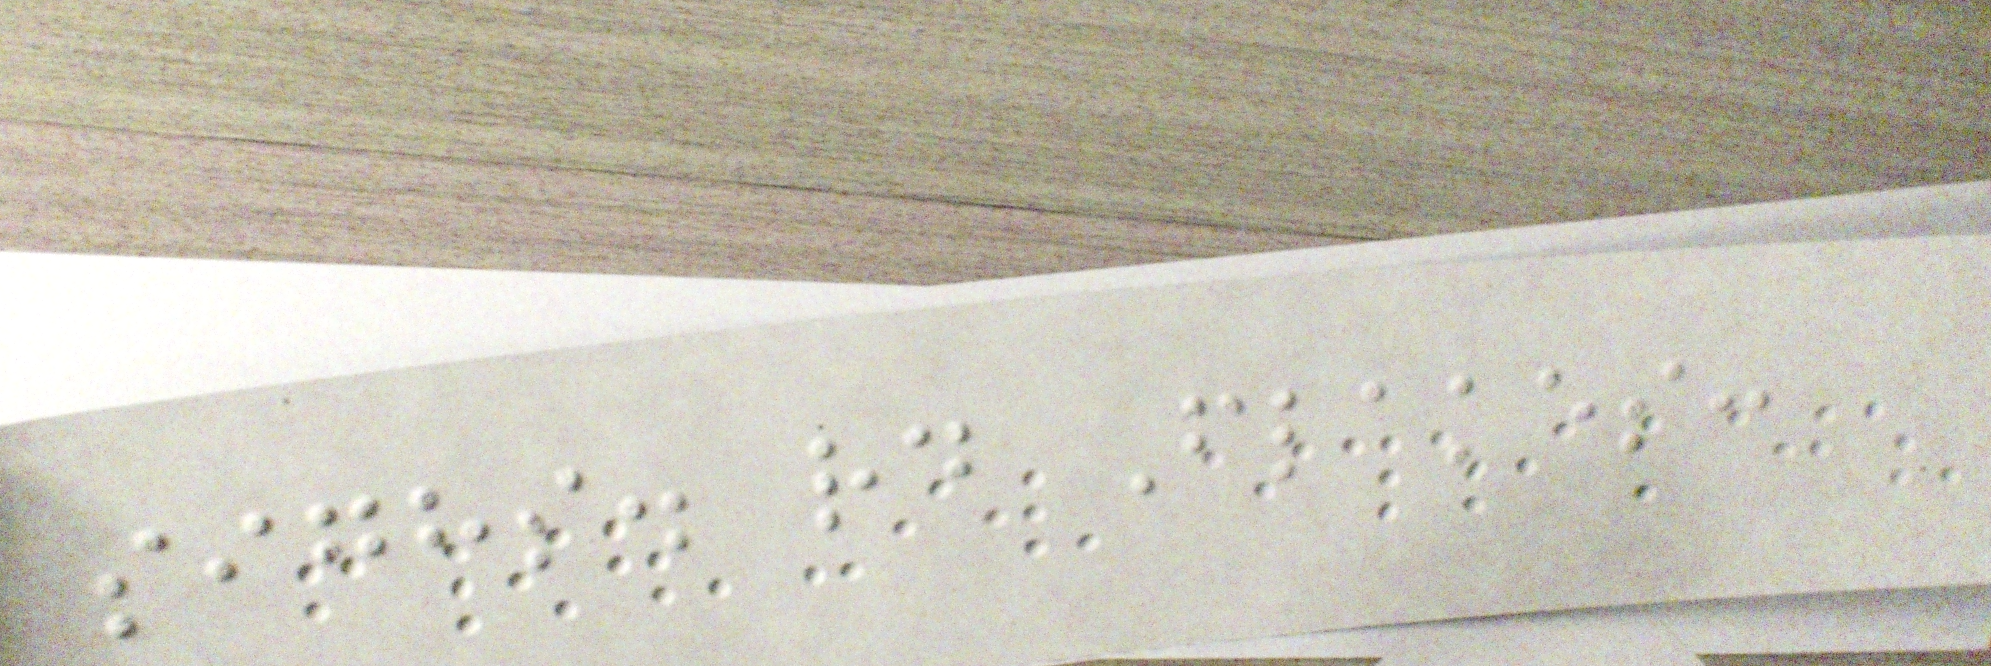sighs. rd Flakes:
